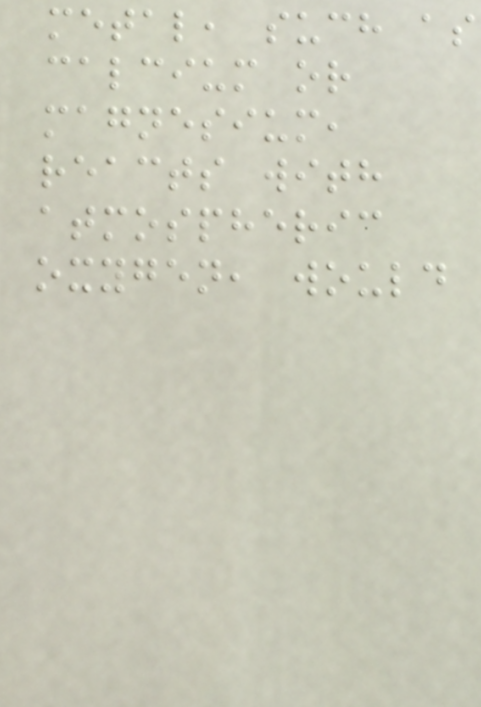metal, such as
calcium or
magnesium,
reacts with
atmospheric
oxygen, would
